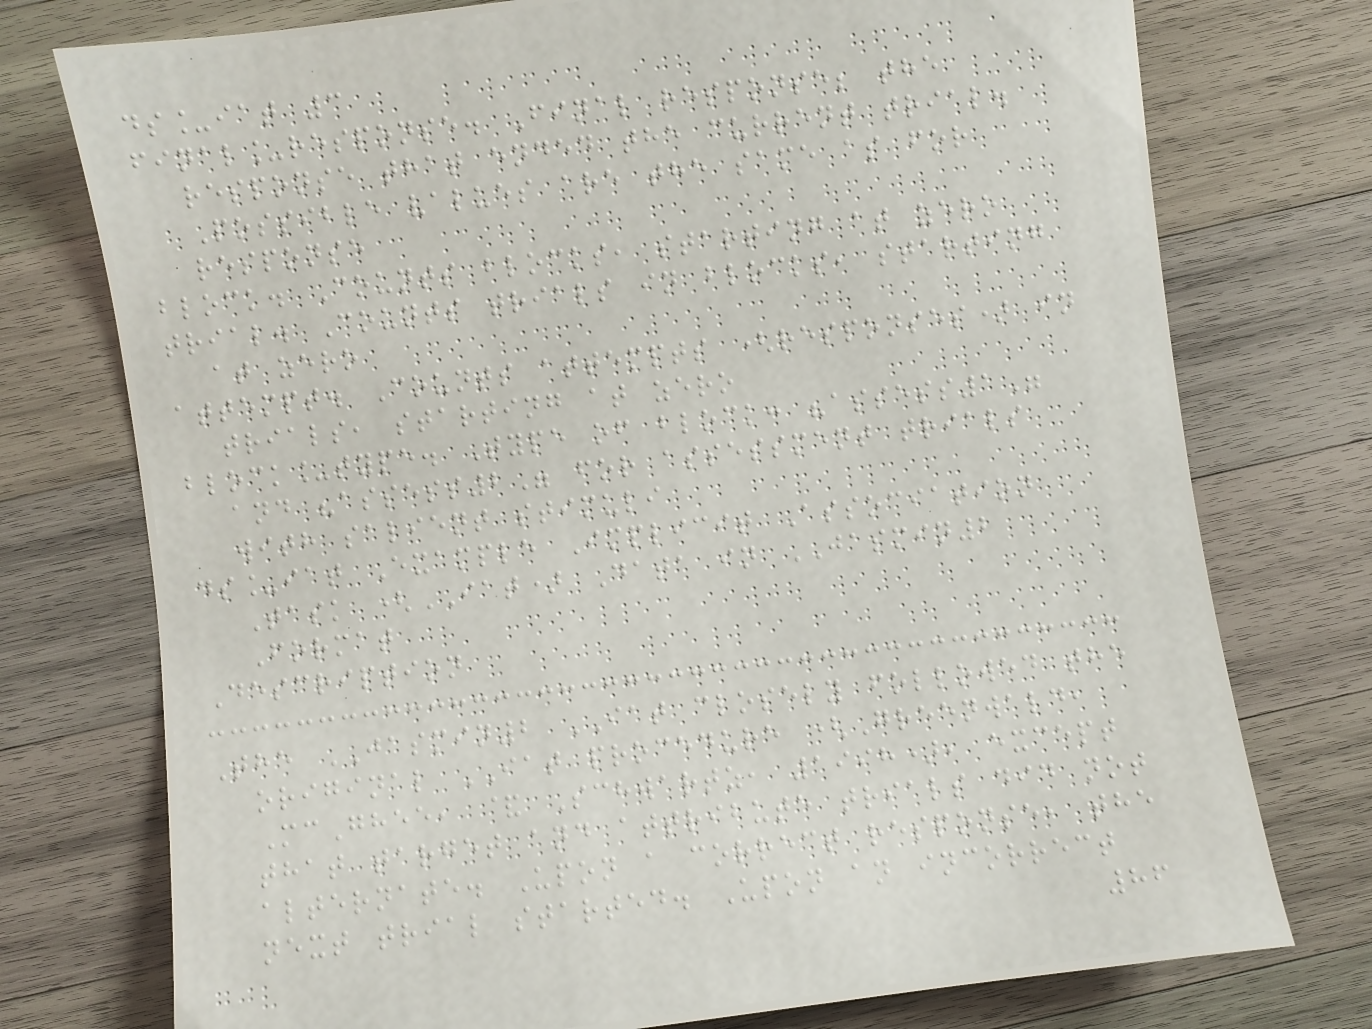ds_iat 3
final_response. Final response; the
response that ended the current trial.
Possible values are the same as for
response
block. Counts blocks, starting at zero
trial. Counts trials in blocks, starting
at zero
attempt. Counts attempts (responses) in
trials, starting at zero
block_type. Type of block: "assess1"
and "assess2" for assessment trials
with salient stimuli
ds_iat Example Implicit Association
Task (IAT) Data in JASMIN2
Format
Description
The JASMIN2 IAT closely followed the
original IAT procedure (Greenwald,
McGhee, & Schwartz, 1998), except
that target and attribute trials did not
alternate. Upon a correct response, the
next trial started. Upon an incorrect
86
